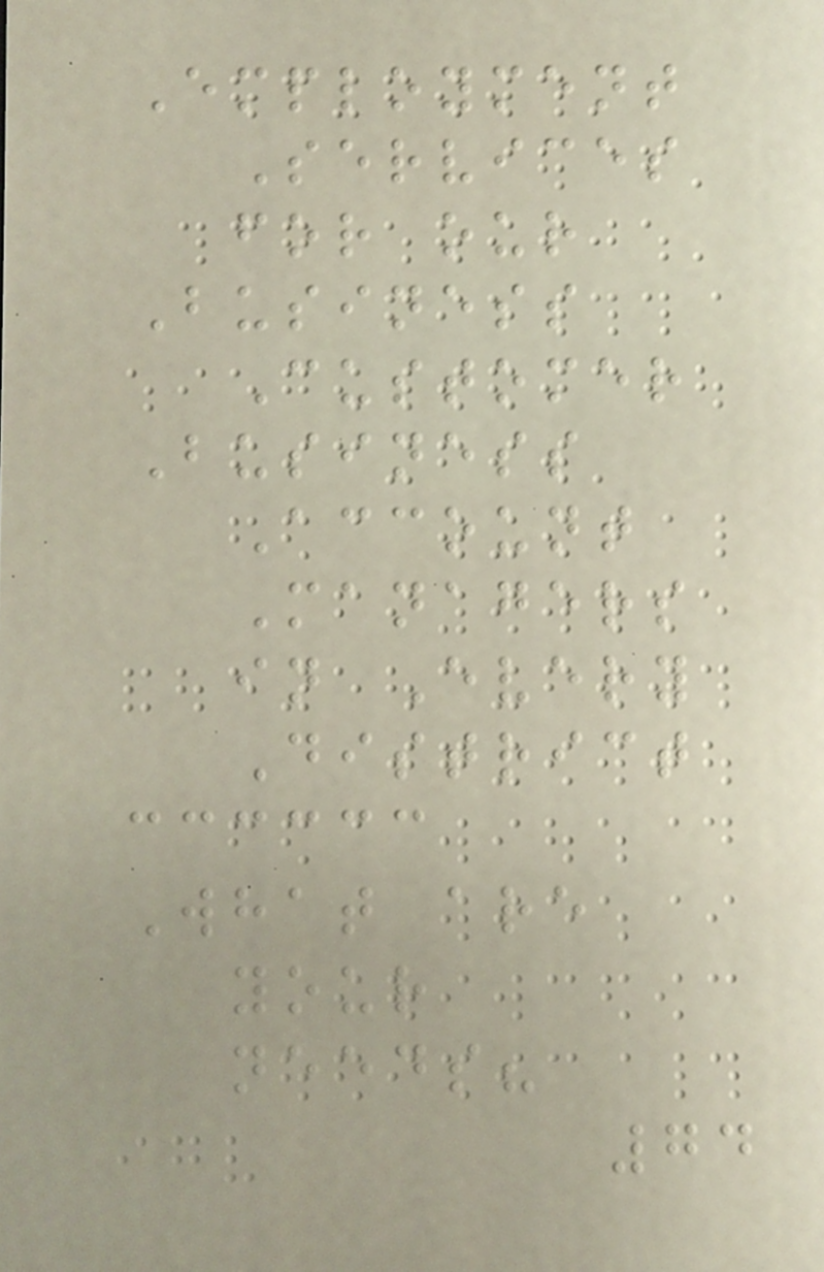Employment
Services
for our
Business
Customer
Business
Account
Managers
in Every
District
What are
your
needs?
74
